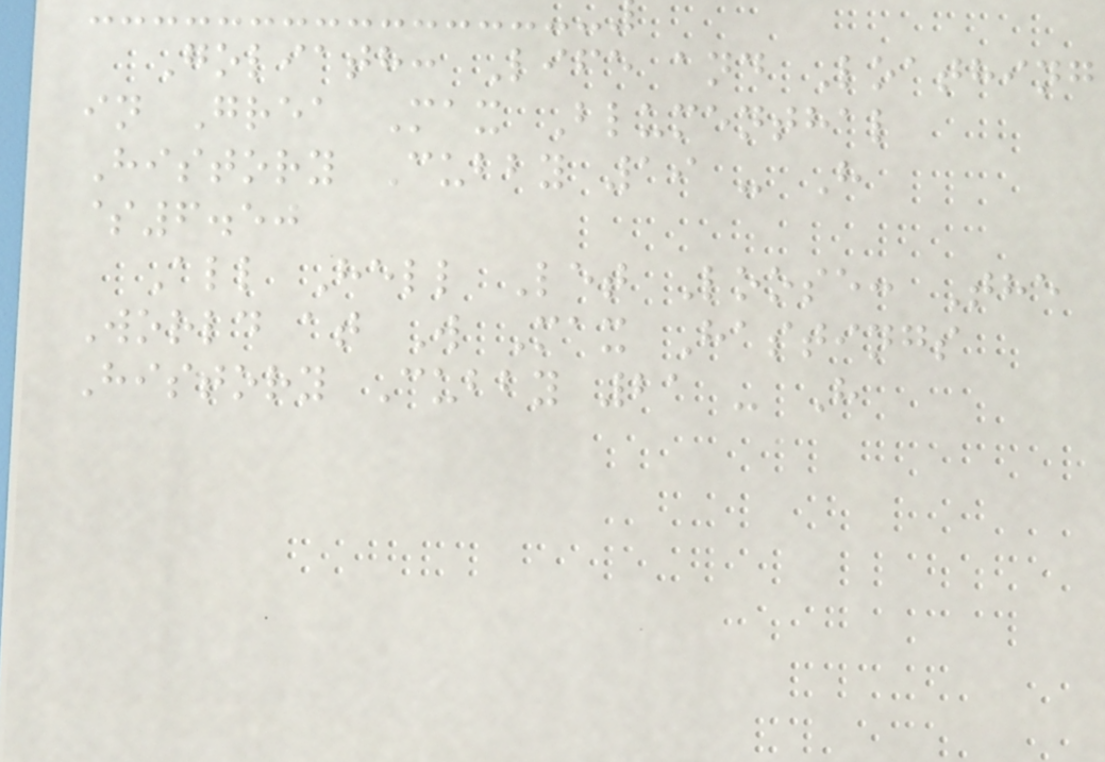Goliath: Life and Loathing
in Grea Max Blumenthal
History Cubby 19 - H
$6.50
All Hell Let Loose: The
World at W Max Hastings
History Cubby 21 - H
